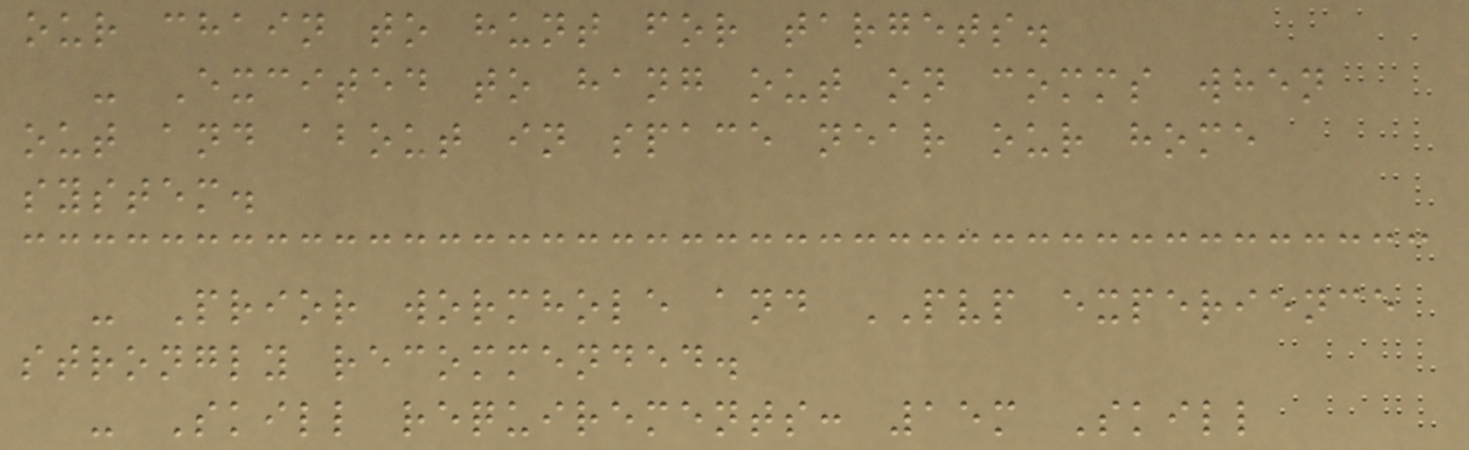our chain to hunt for targets.
- Excited to hang out on comms when
out and about in space near our home
system.
- Prior wormhole and PVP experience
strongly recommended.
- Skill requirements: 15m Skill
